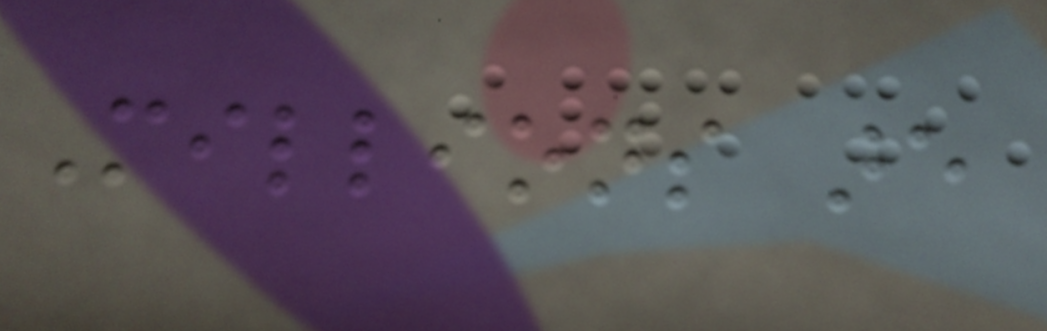Millions are
